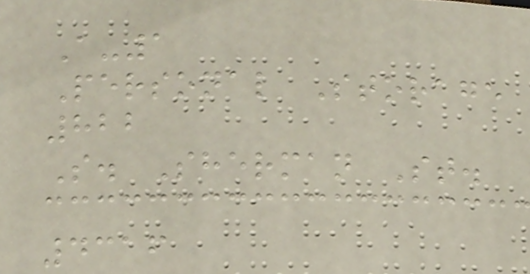A-1
Personal Storage
822
S. Sherman St.
4316
